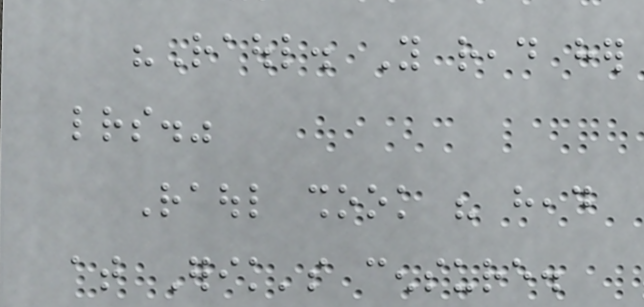"Raoul. You read her
letters."
Raoul shook his head
at Erik's censure.
